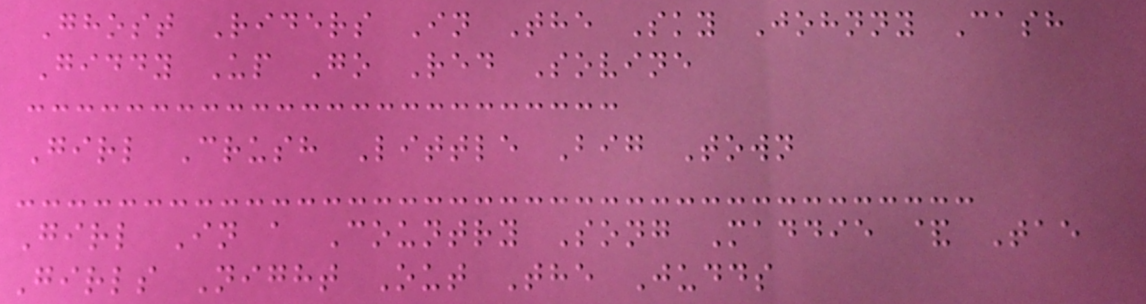Ghost Riders In The Sky Johnny Cash
Giddy Up Go Red Sovine
Girl Crush Little Big Town
Girl In a Country Song Maddie & Tae
Girls Night Out The Judds
